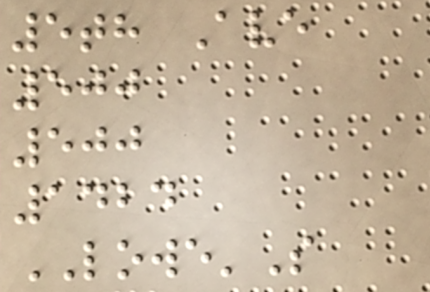5th Ave
500
500
1424
LOWE'S
